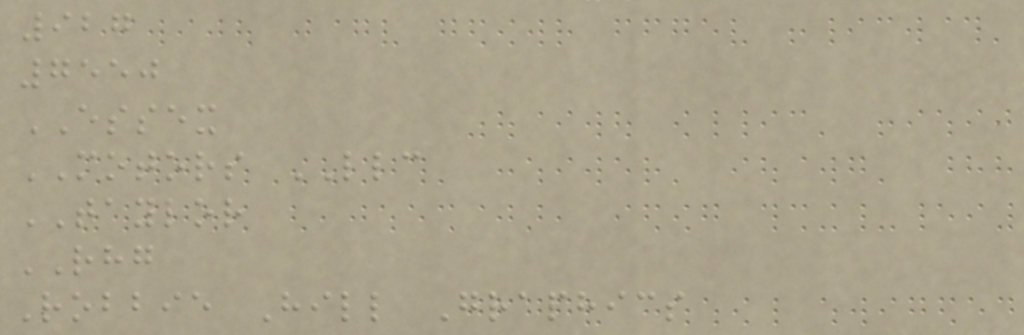927
7550
ESSEX
MOTORS LLC
TAYLOR
RHG
Robbie Hill Graphics
